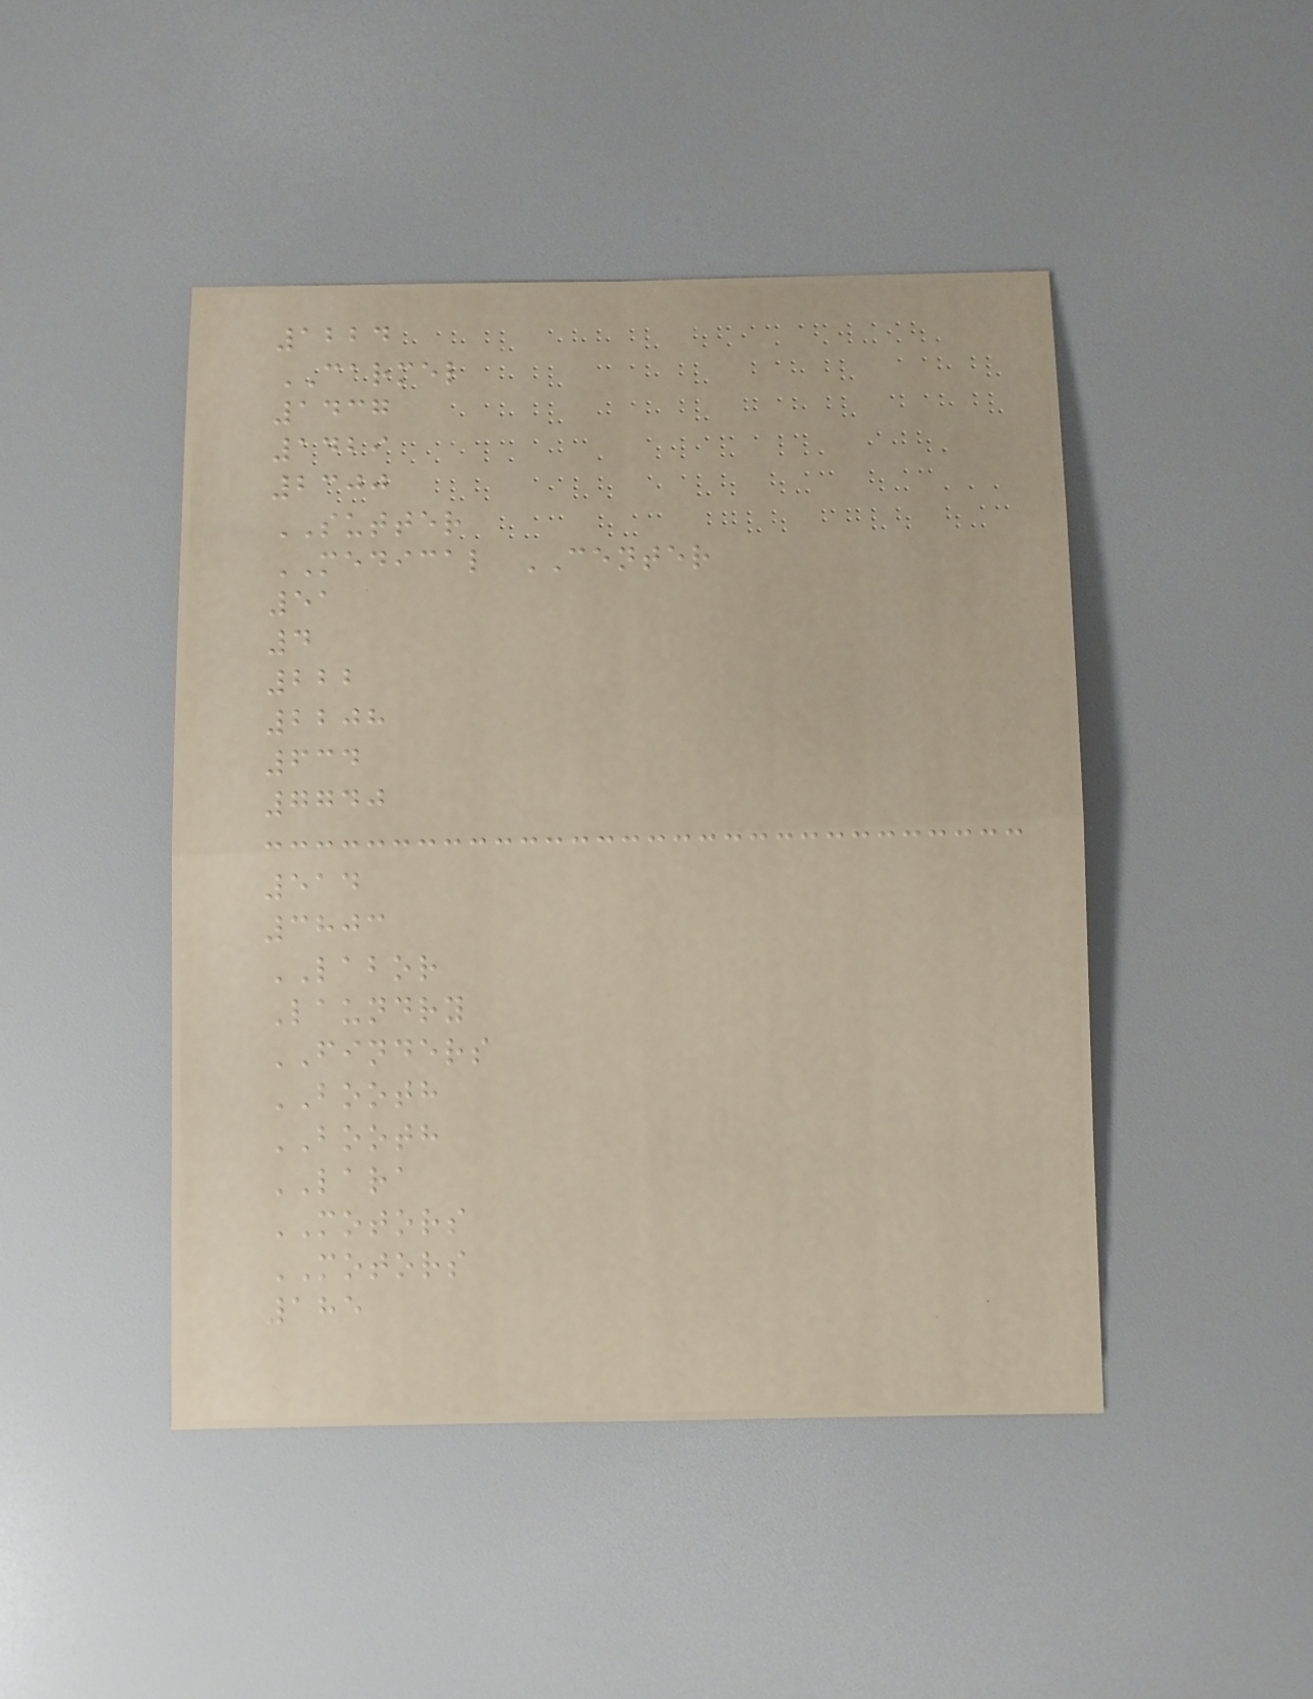1224
CARMEL
1437
1429
2300
SUTTER
MEDICAL CENTER
51
4
222
2208
634
7740
514
3803
LABOR
Laundry
FINDERS
BOOTH
BOOTH
LARA
MOTORS
MOTORS
185
